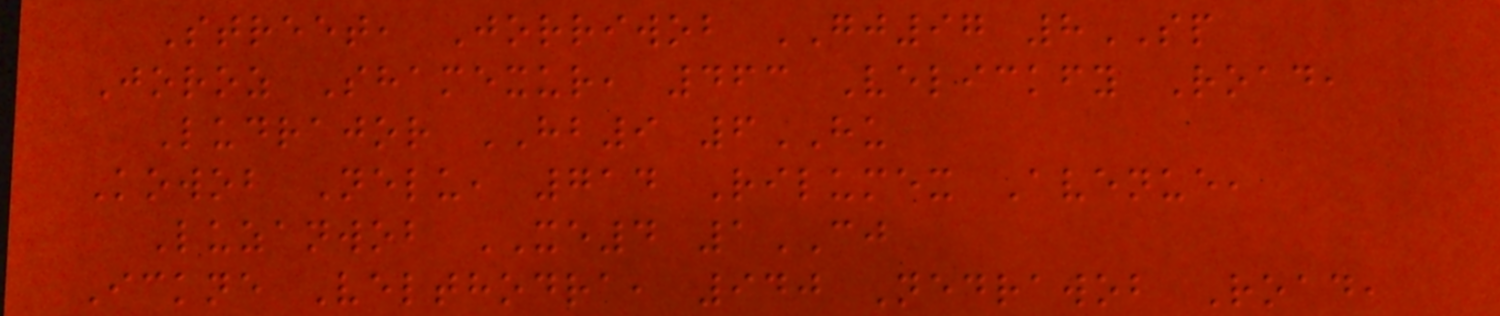Street, Jorriwob GJ97 8SP
Joroz Shamexur, 463 Velickfy Road,
Ludrajor HB9 6HU
Kowob Nelu, 714 Rilumex Avenue,
Luzanwob XE4 1CJ
Ickne Velthodra, 940 Nedrawob Road,
